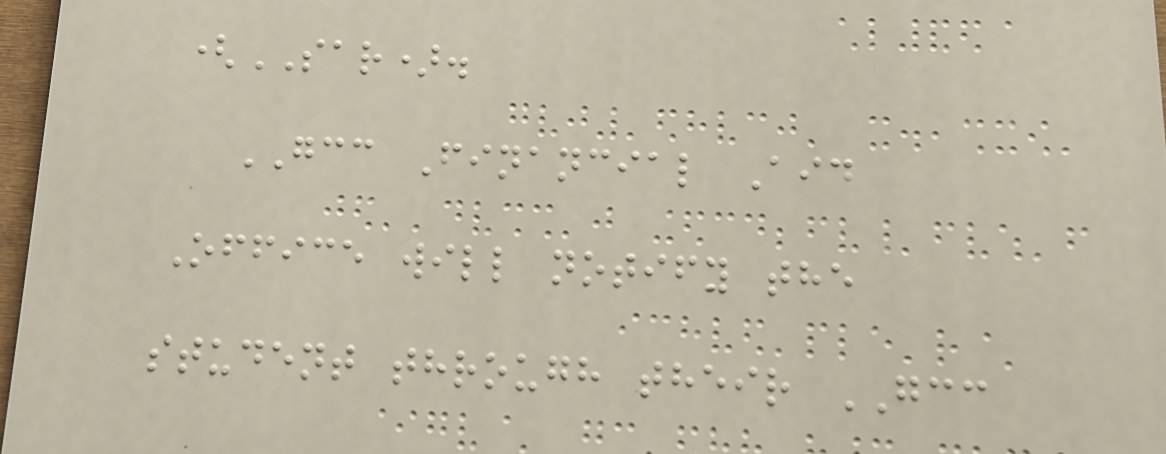(SAR).
GCC Financial Aid
Office will notify the
student through their GCC
